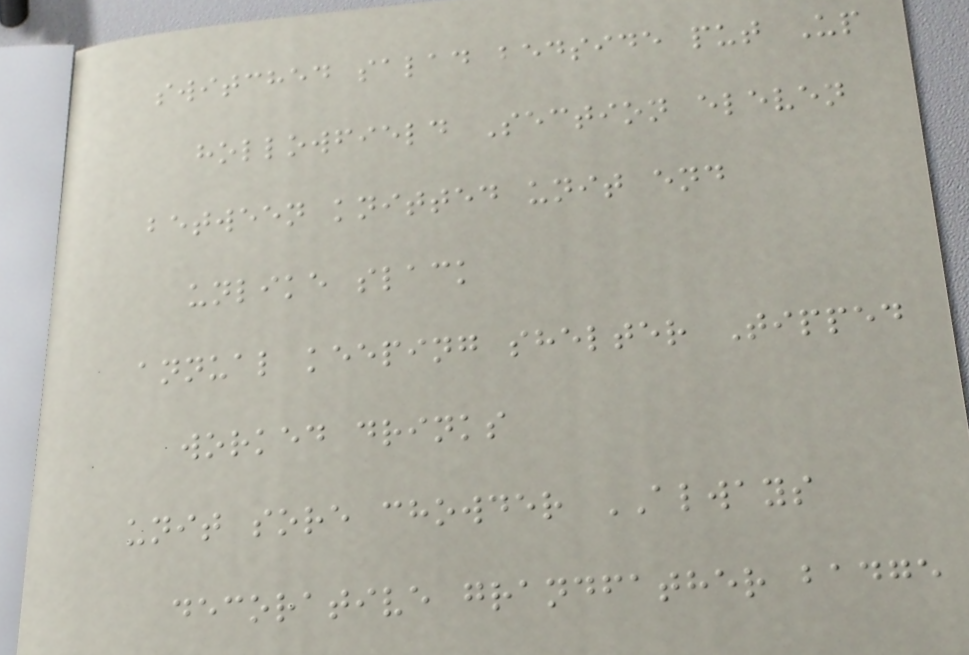switched salad bedside put Up
hollowfield Section eleven
between knitted unit end
unlike slack
annual keeping shelter Tipped
worked drinks
unit sore chowder ALWAYS
decorative grandfather badge
